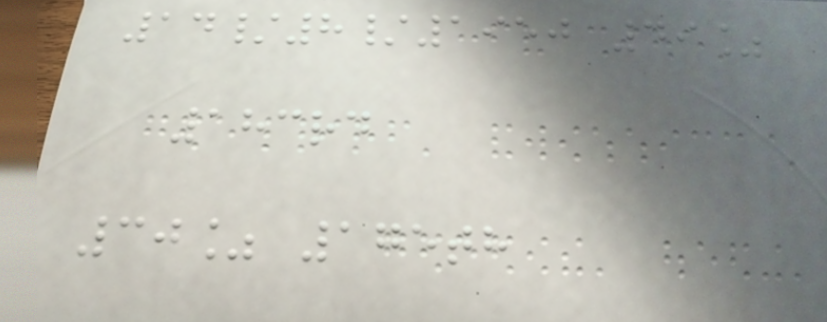14/8/1950 49%
183rd
30% 175th
